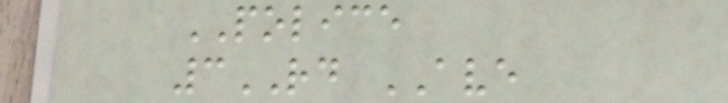POLICE
3RD AVE
